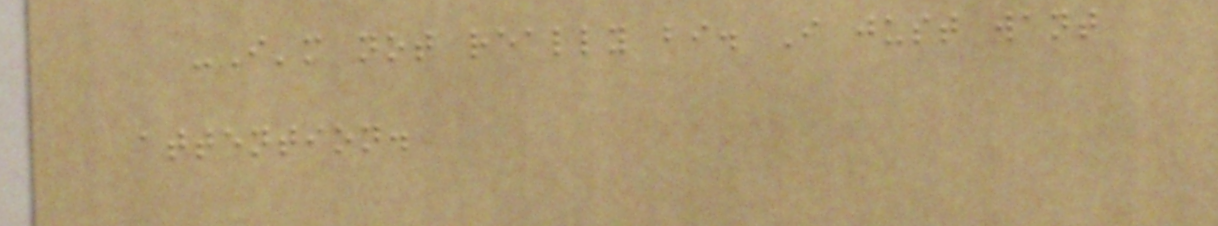-I'm not really bi. I just want
attention.
